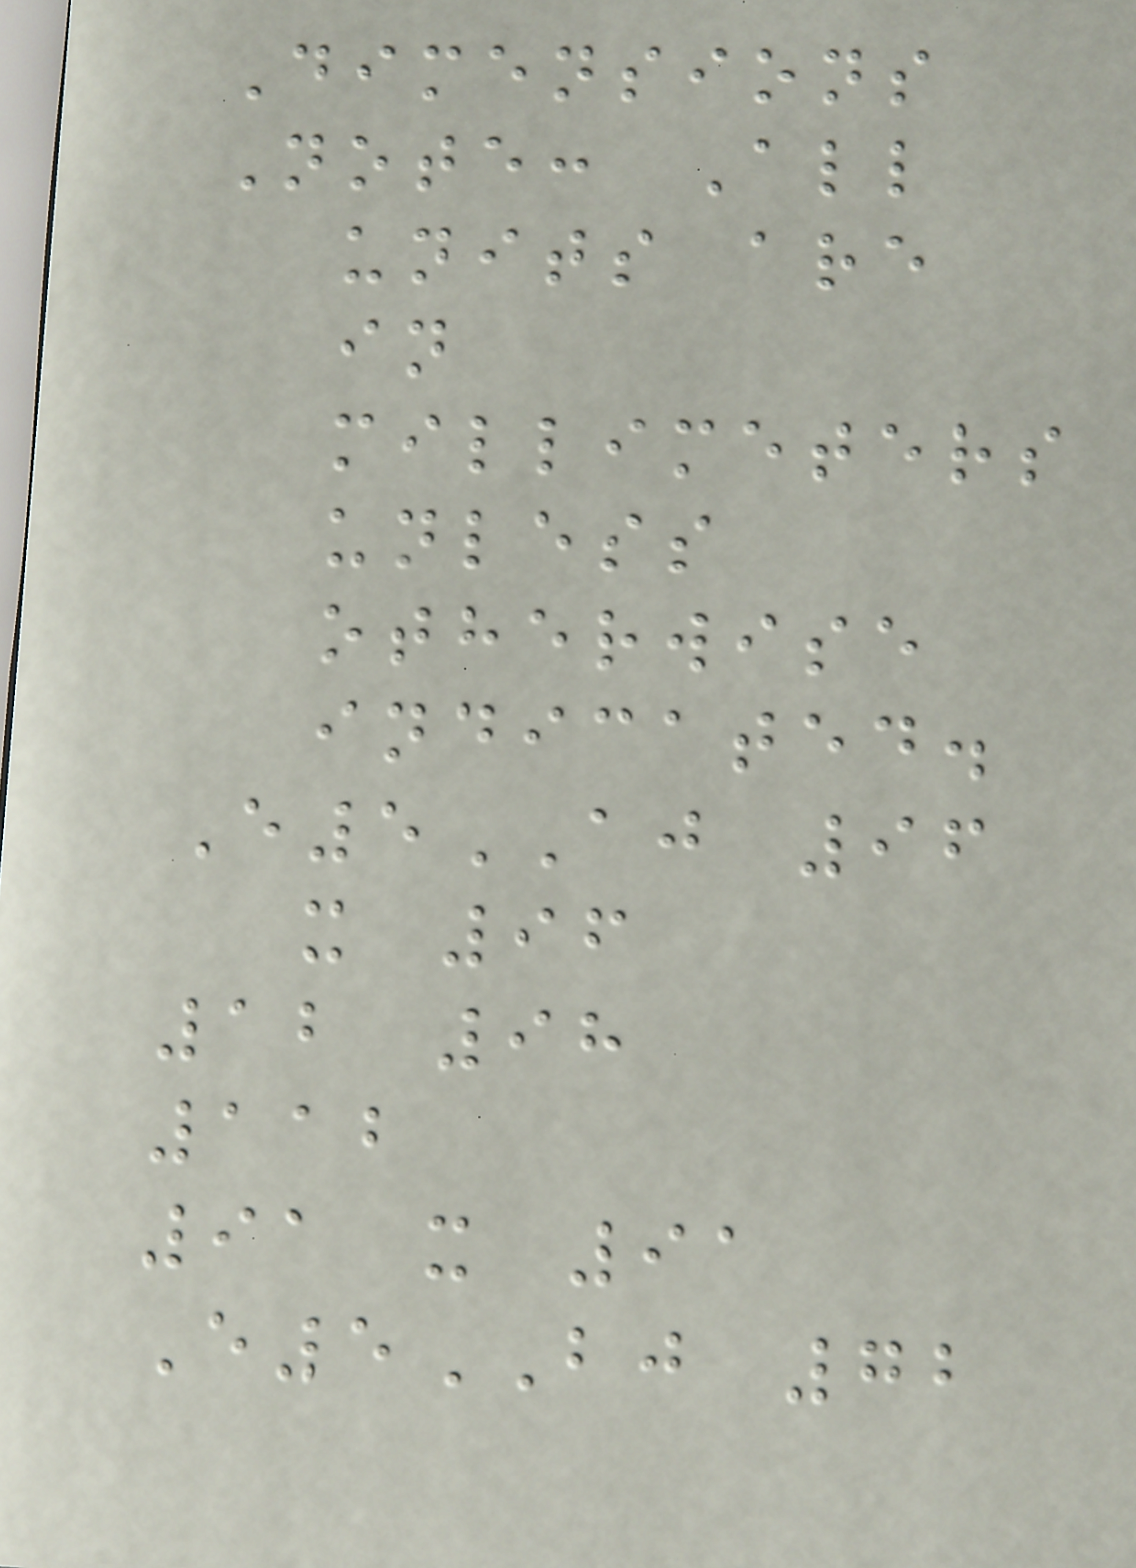Dimensions
Note: All
units are
in
millimeters
unless
otherwise
indicated.
E5AJ 96
x 96
12 98
112
91 x 91
E5BJ 72
